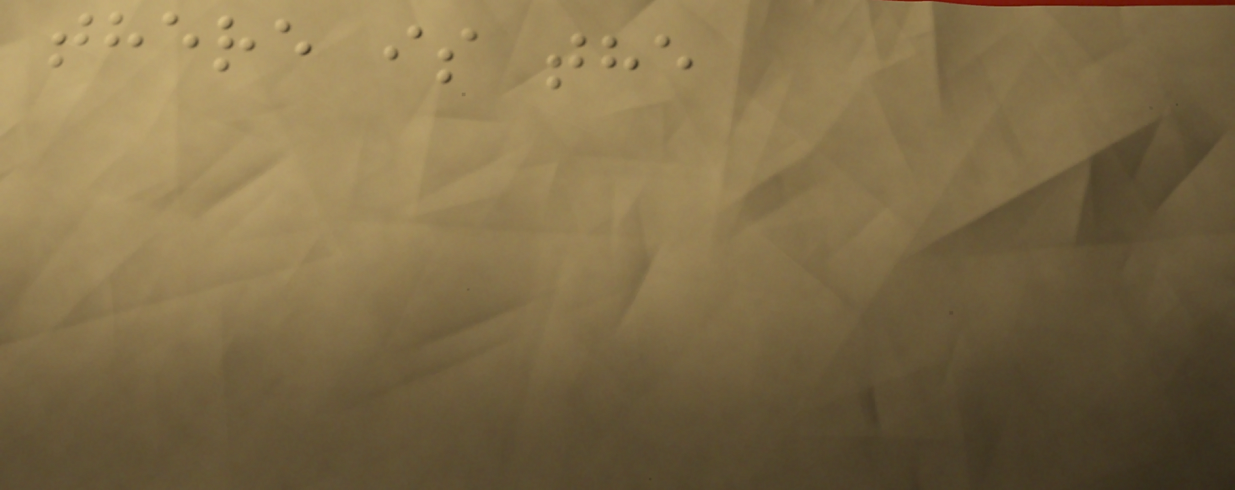there is the
